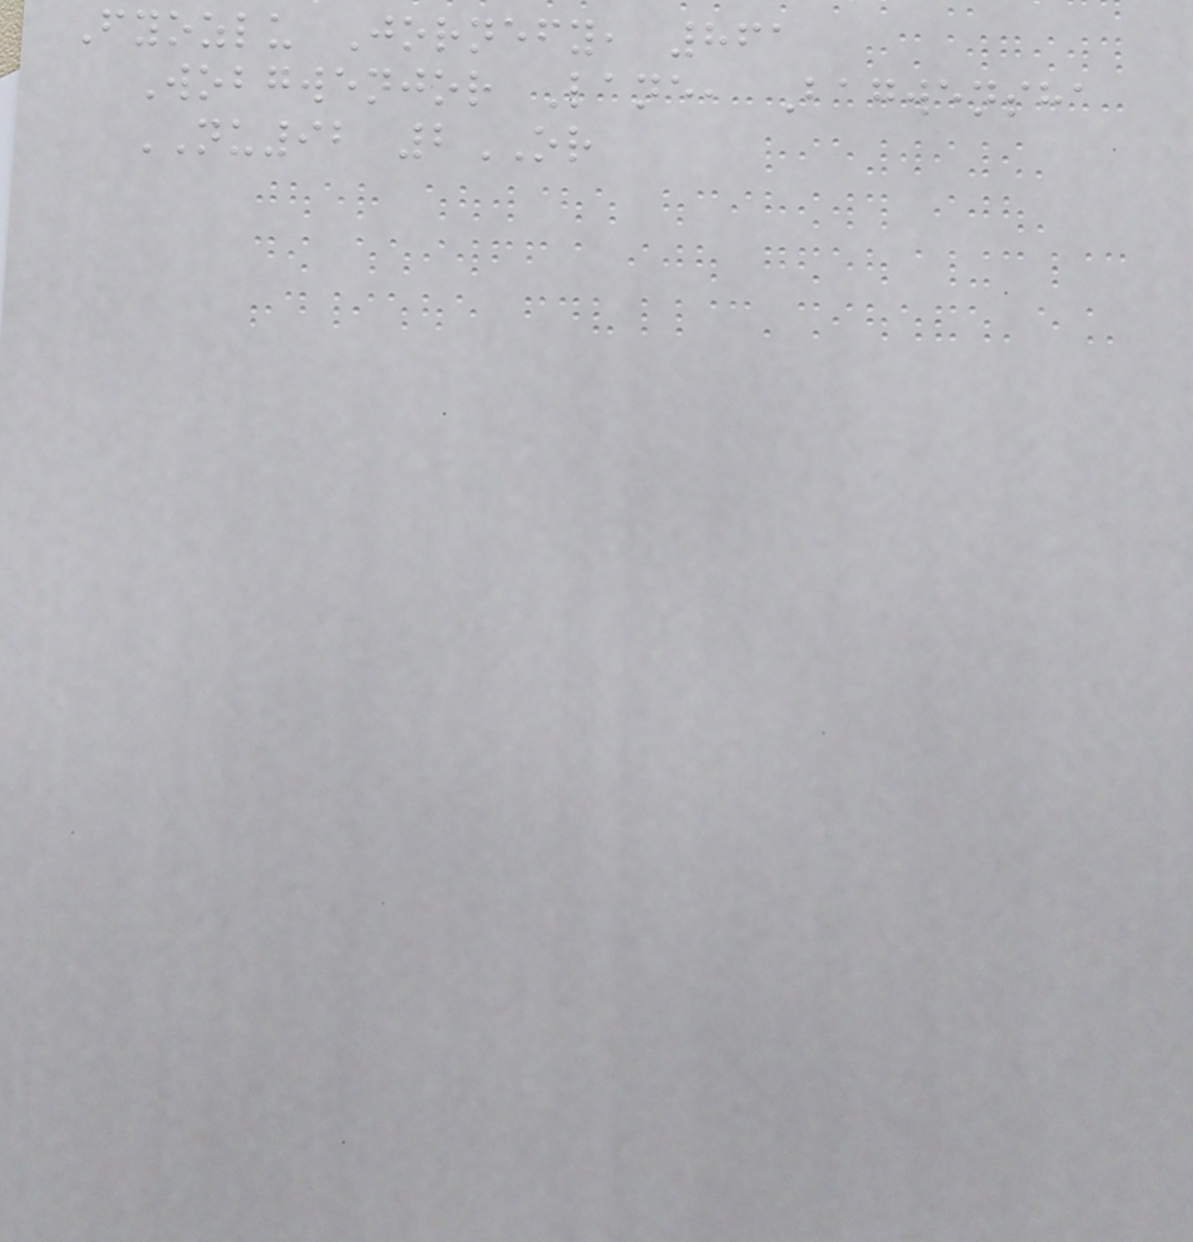Fyozlu Jornefy, 861
Wobgwenjor Lane, Bagwensha
NU92 2OR
